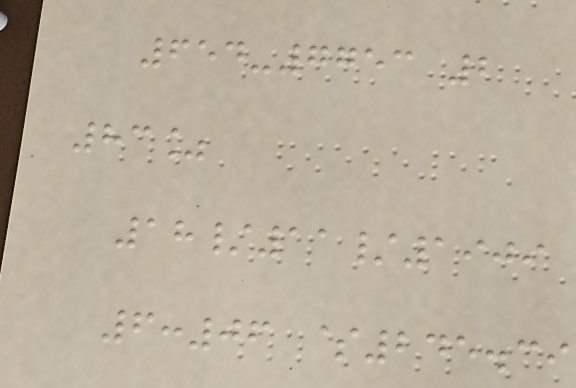654-7753 2
83%
18/11/1909
6:06 $245.39
